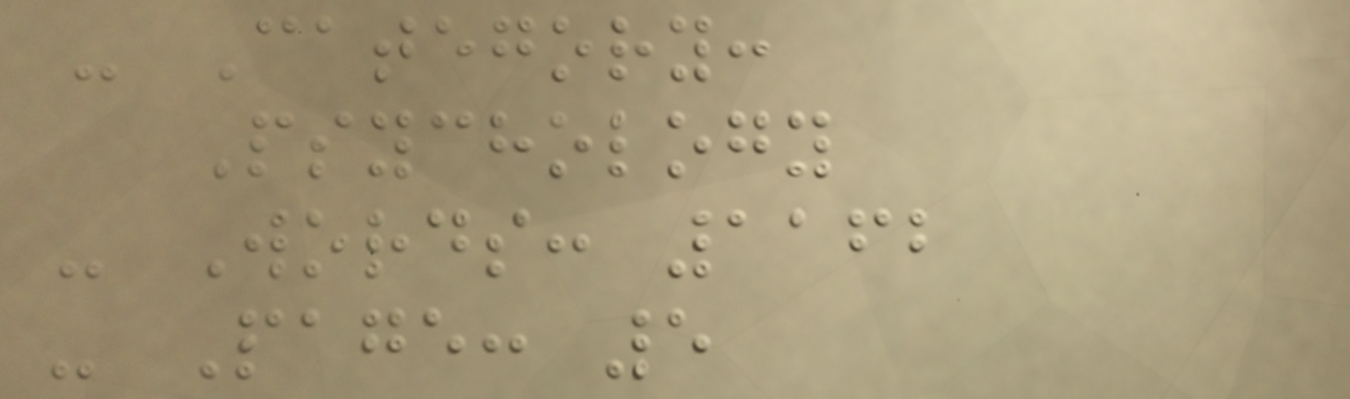- Category:
Psychology
- Words: 1162
- Page: 5
